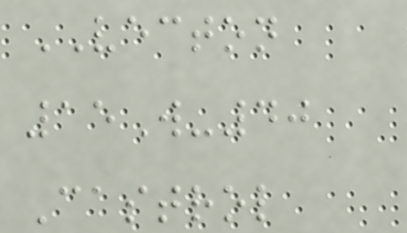VECTON
15W-40
Castrol
